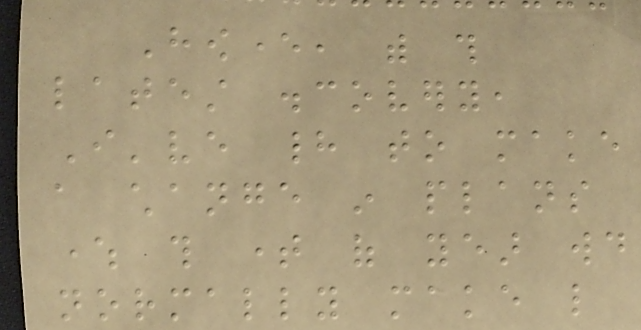However, with this
latest discovery,
I've had to make
a change in plans
where this time of year would
normally make like
